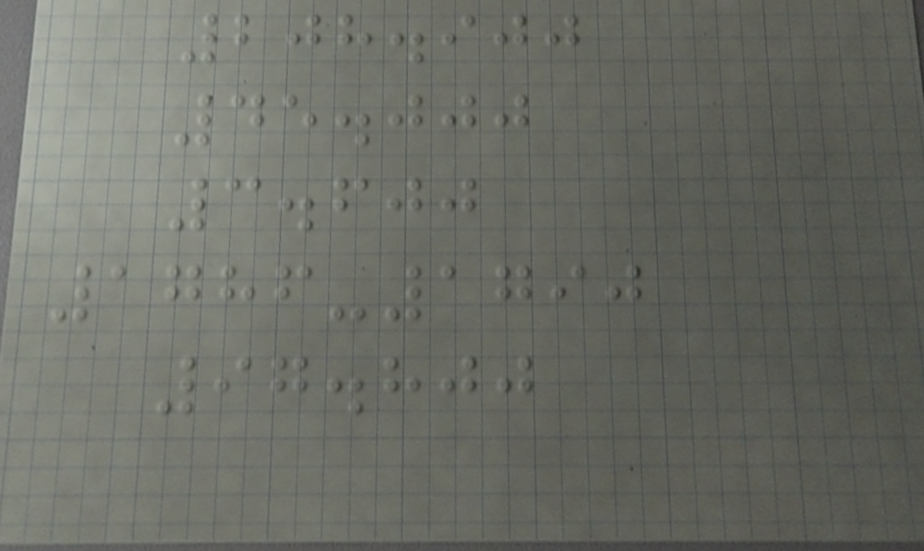208.900
45.000
3.600
1786-1790
97.800
